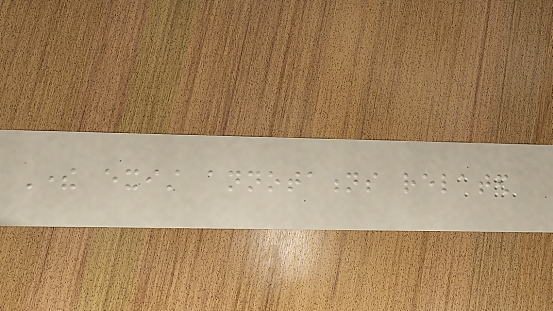There exist annotations related
